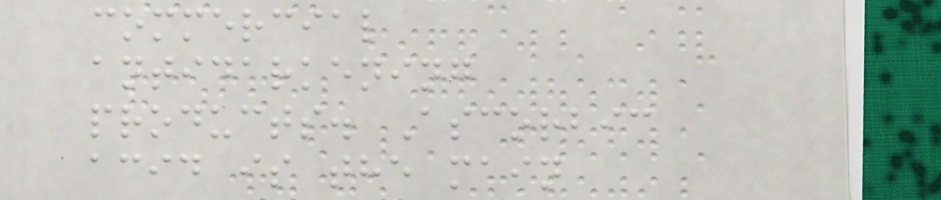commercial
antidarkening
products. Ascorbic
acid is the main
